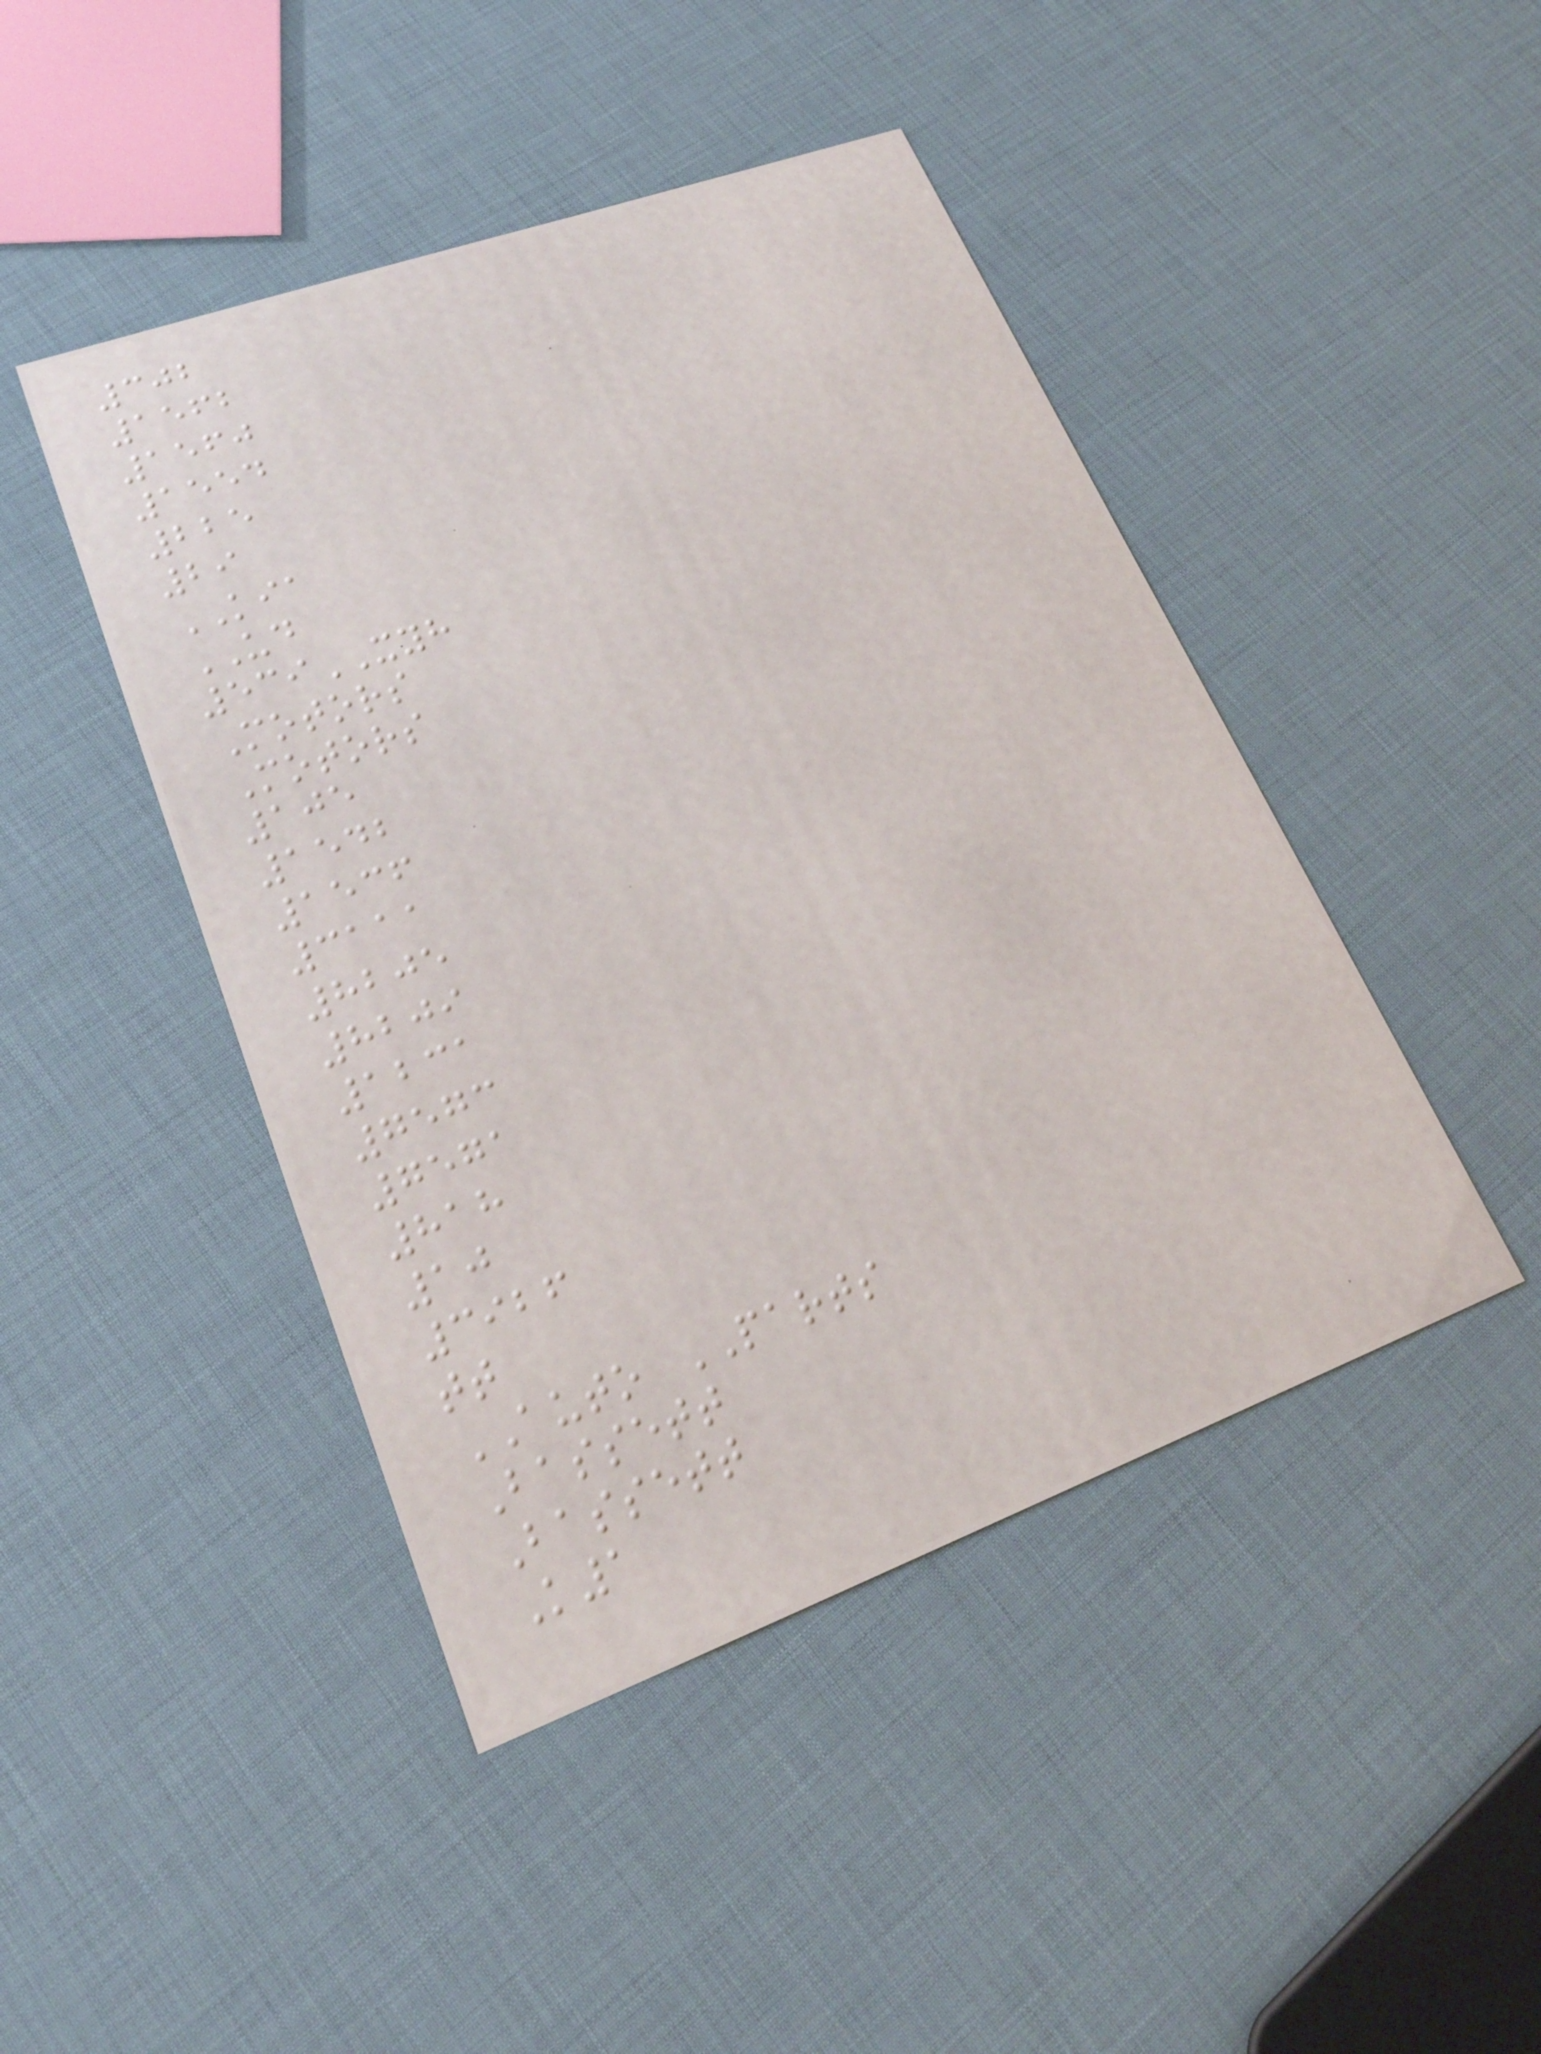302
1562
1560
1554
225
29
KIA
UD
539XYH
Motors
Motors
105
1542
1536
3111
8205
8209
1231
7573
7571
818
10
3926
tt
AUTO PARTS
Bassett
Bassett
K1
